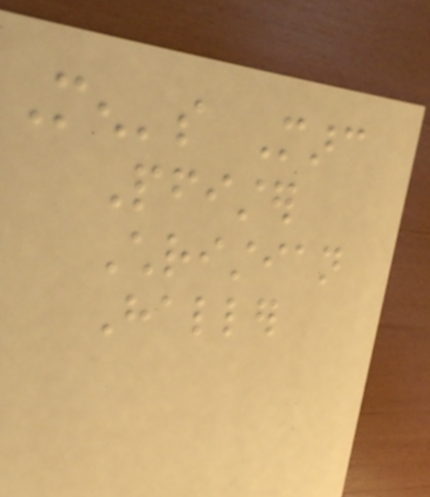Men's Marc
Pfister
Christian
Haller
